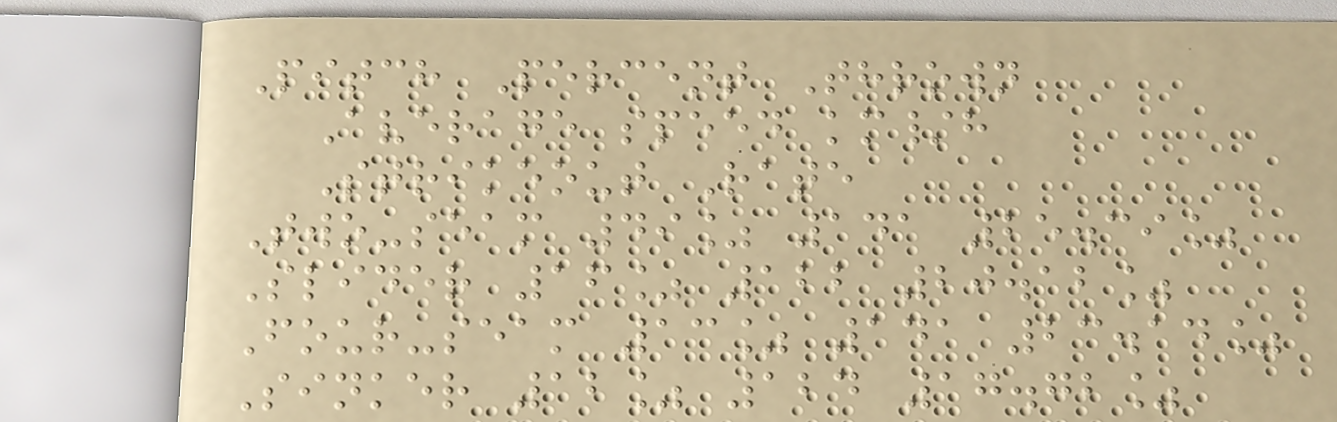Pitch Percent Thrown
Average speed km/h
Strikeout Rate
Two-seam 49% 141 25.39%
Slider 16% 122 20.12%
Four-seam 13% 141 23.14%
Sinker 12% 124 17.72%
